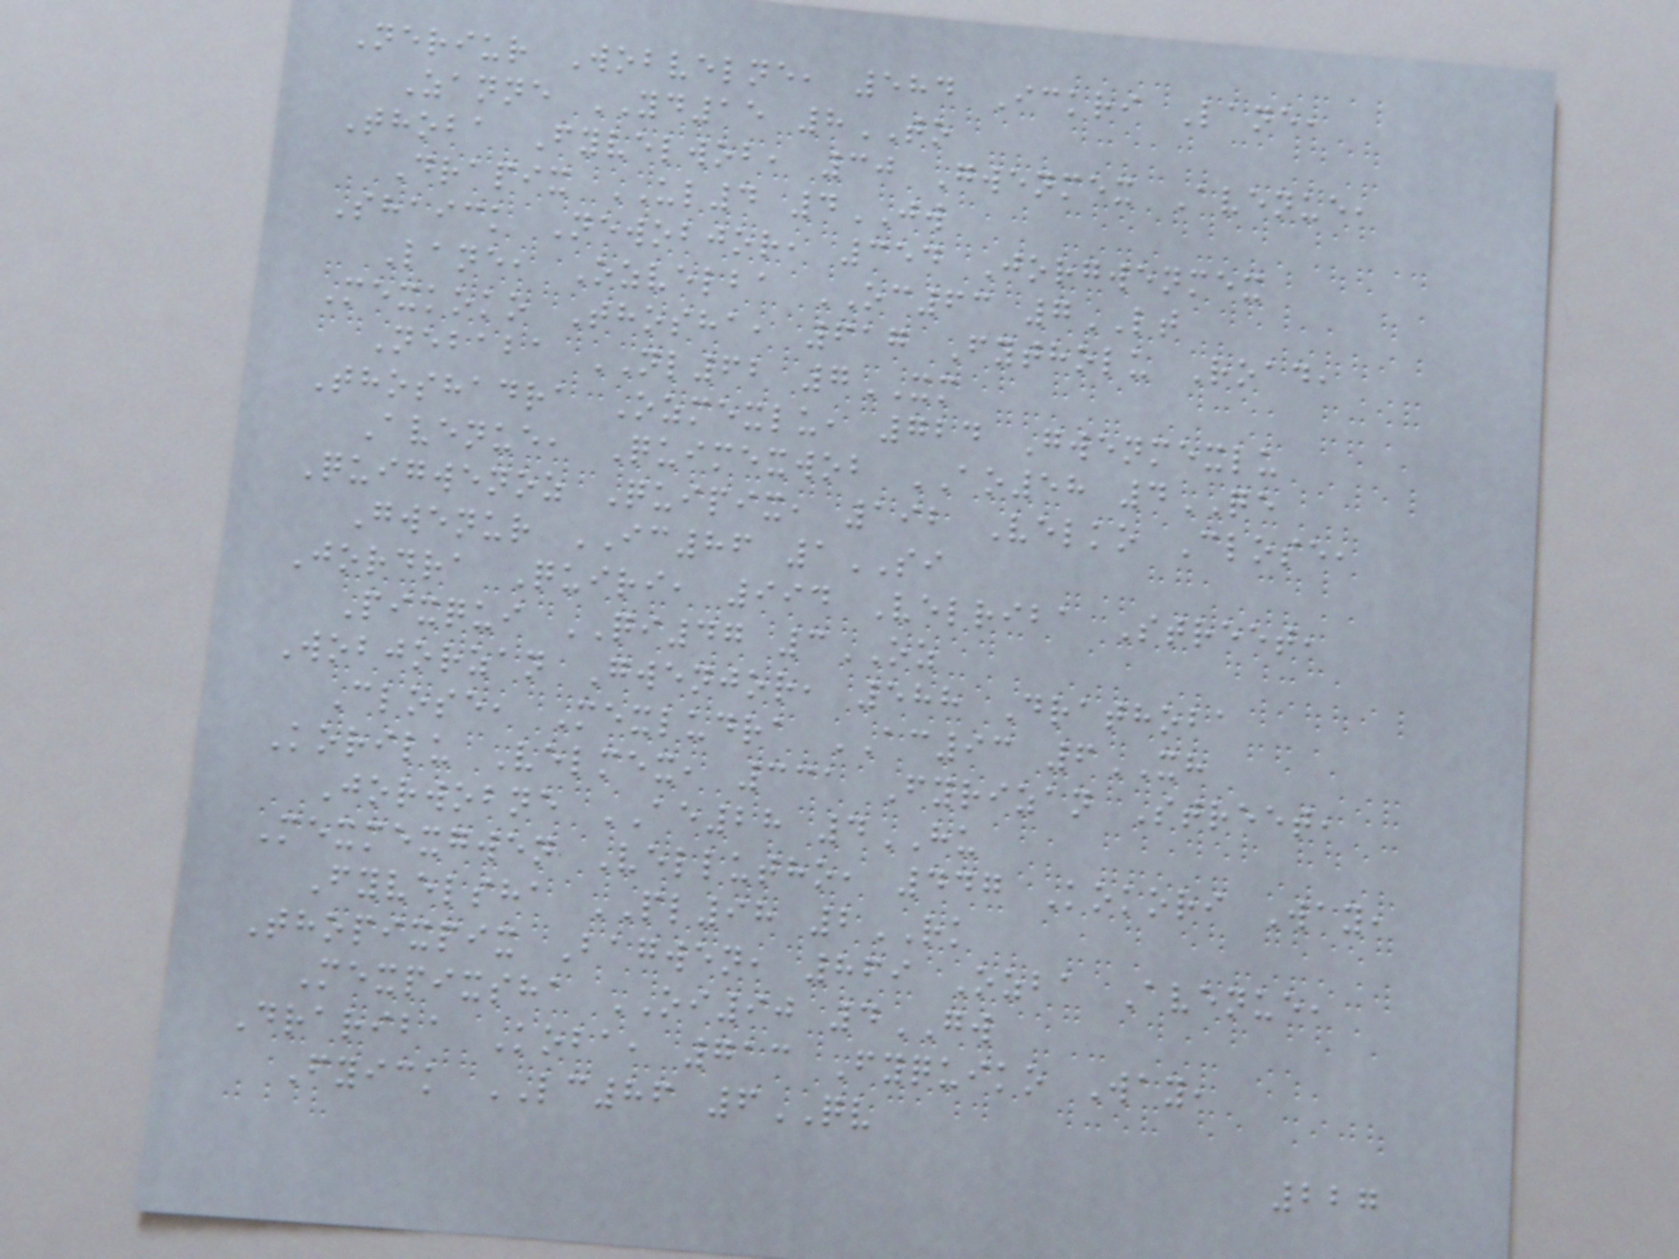Neriur Wobvelne, 584 Ickri Lane,
Zanne YD15 8TO
Thoba Fyvelwob, 30 Gwenmex Avenue,
Drapix UL4 4JW
Shaick Newobjor, 354 Jorgwenmex
Lane, Ozvelba OC63 7LT
Mexkoko Thosha, 617 Fytholu Road,
Nebaba NL62 7XM
Thoshadra Ozmexlu, 724 Gwenmexlu
Avenue, Quimexwob AO58 4QE
Quigwenoz Quipix, 192 Velko Close,
Gwenur IC86 1SI
Jordra Quiri, 994 Velriba Street,
Pixqui QI47 3OZ
Wobjorzan Gwenjor, 588 Drathoba
Close, Mexludra AC93 6XH
Korilu Velmex, 331 Fyrizan Street,
Jorwobne AE28 4HU
Mexmexgwen Vellutho, 447 Kokori Way,
Fyvelsha PL98 2RK
Thopixpix Bagwen, 869 Ozba Avenue,
Mexpixsha OI90 4GW
Drariba Koba, 713 Fyquiko Way,
Fyick LC86 6QV
227
